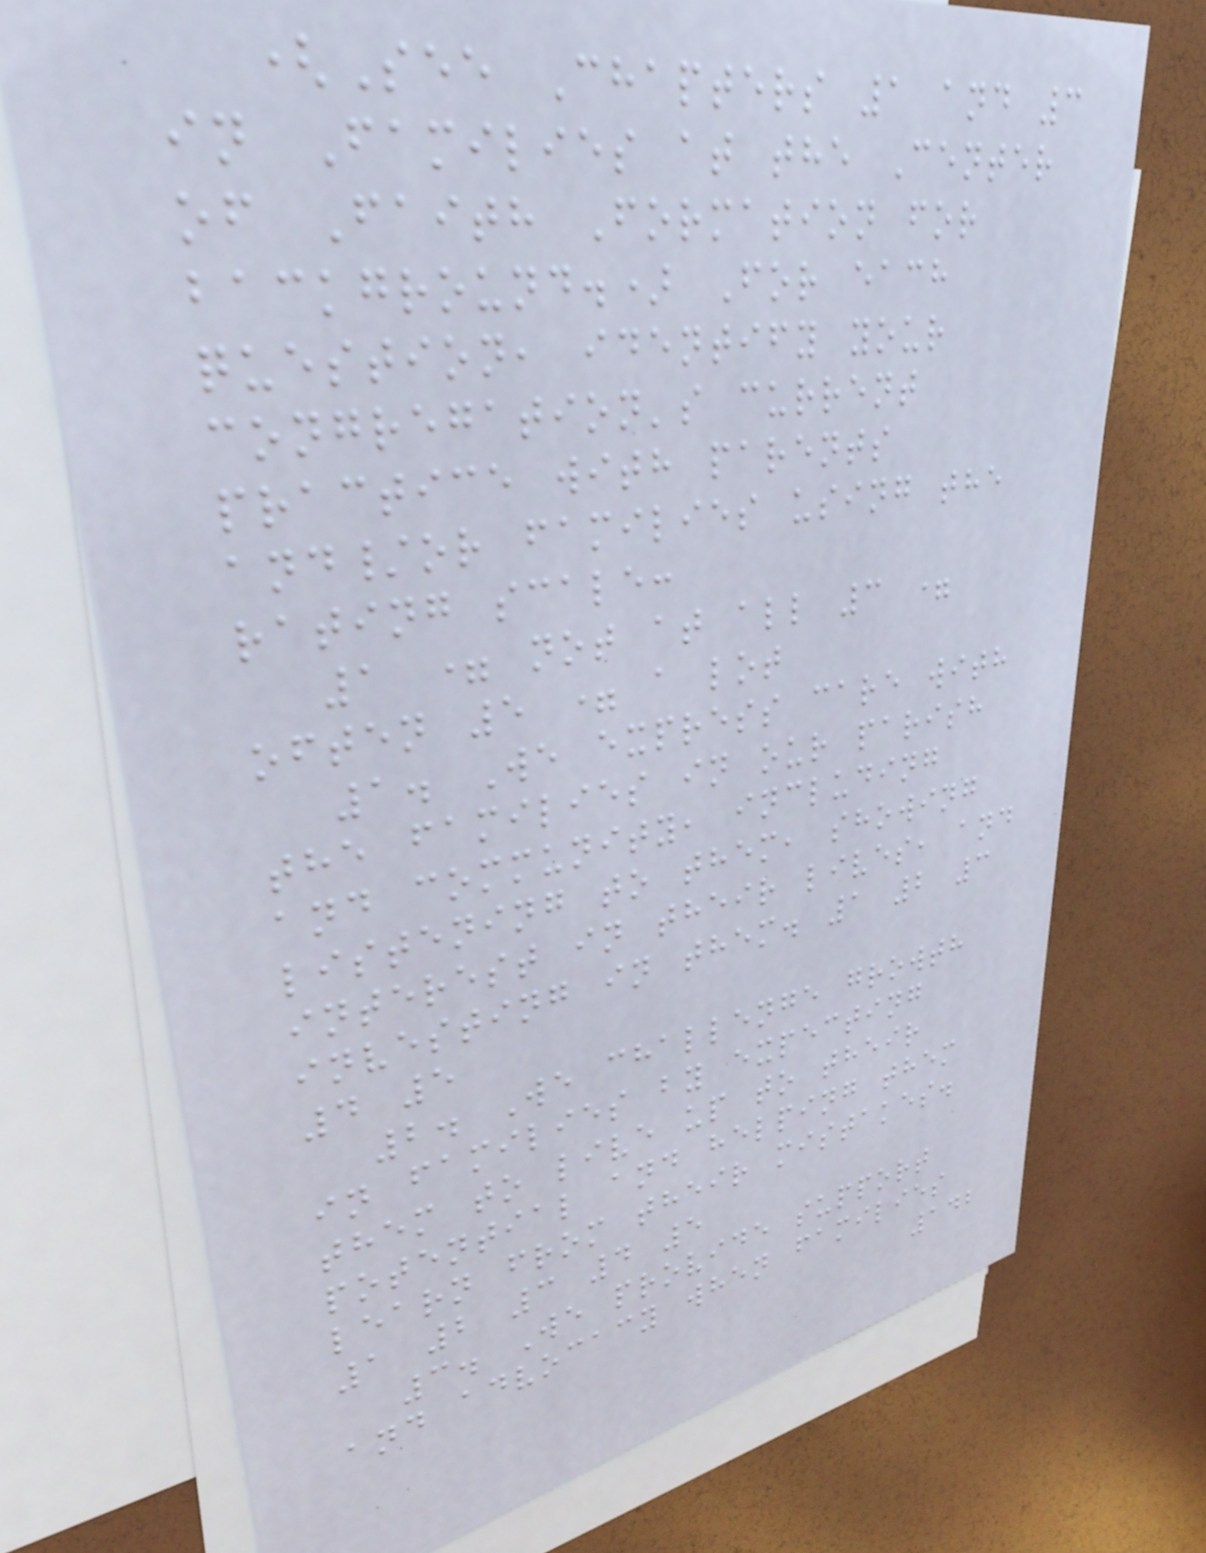(See Chapters 1 and 3
in Families at the Center
of Faith Formation for
background.) For each
question, identify your
congregation's current
practice with parents
and/or families using the
rating scale:
1 = not at all 3 =
often 5 = a lot
1. We express care with
the families in our parish
and community, including
listening to them, showing
interest in their lives, and
investing in them. 1 2 3
4 5
2. We challenge growth
in families by expecting
them to live up to their
potential and helping them
learn from their mistakes.
1 2 3 4 5
3. We provide support
and advocacy when families
142
